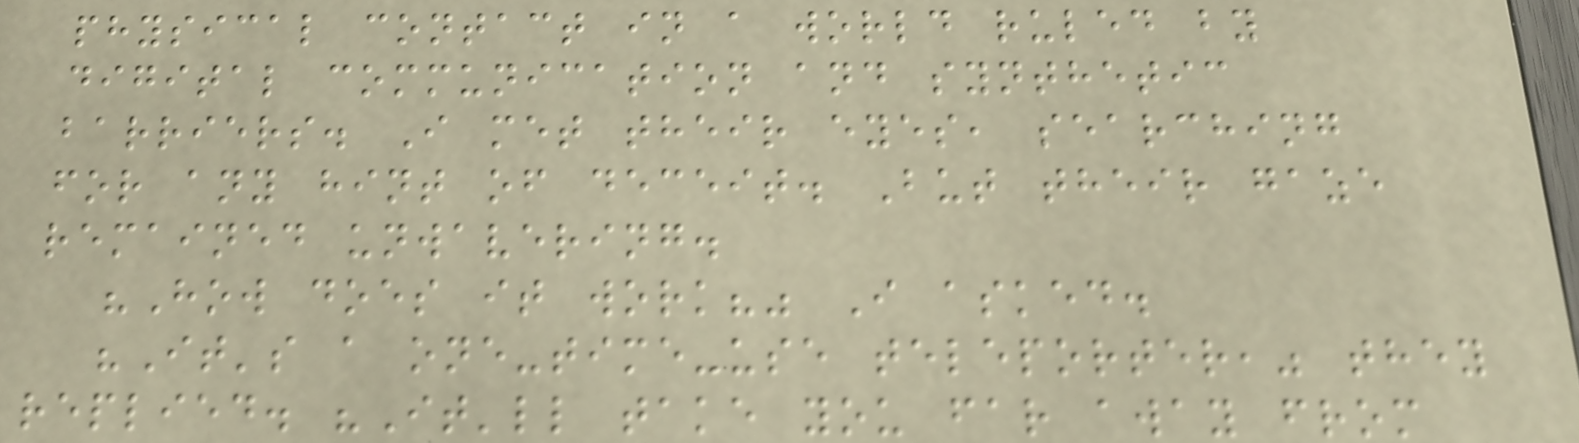physical contact in a world ruled by
digital communication and synthetic
barriers. I met their eyes, searching
for any hint of deceit. But their gaze
remained unwavering.
"How does it work?" I asked.
"It's a one-time-use teleporter," they
replied. "It'll take you far away from
